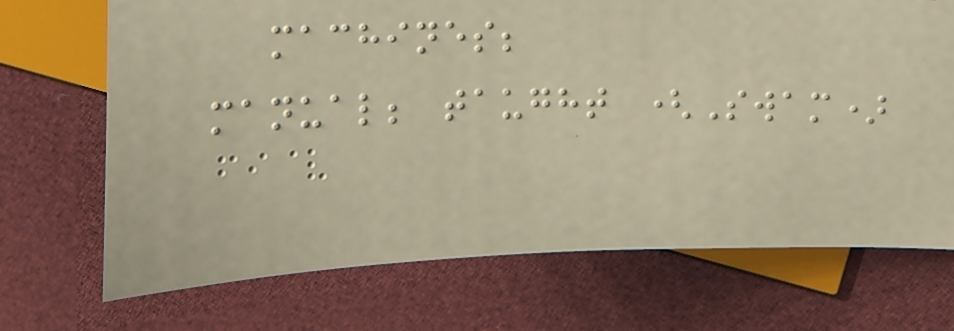machines;
manual; taught (Swam)
